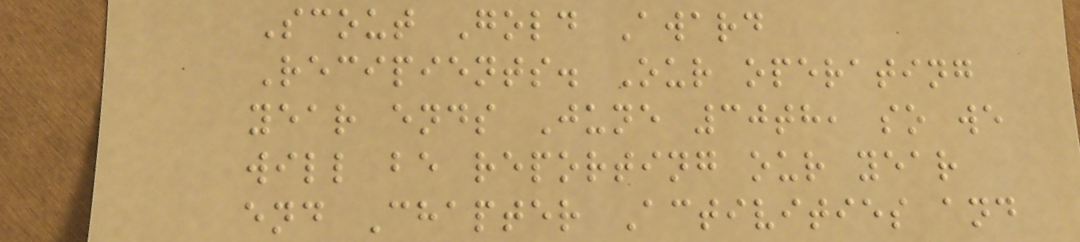Scout Gold Award
Recipients. Our operating
year ends June 30th, so we
will be reporting our year
end Chapter Activities and
